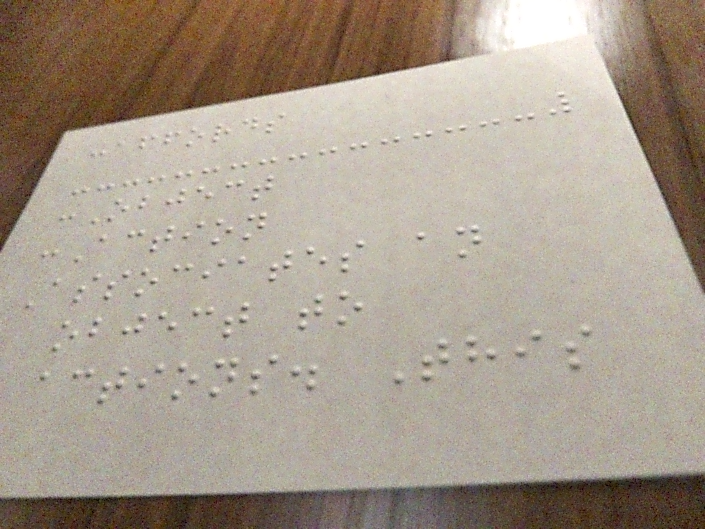:affords
:Object
:Action
Associates an
object to
actions. This
